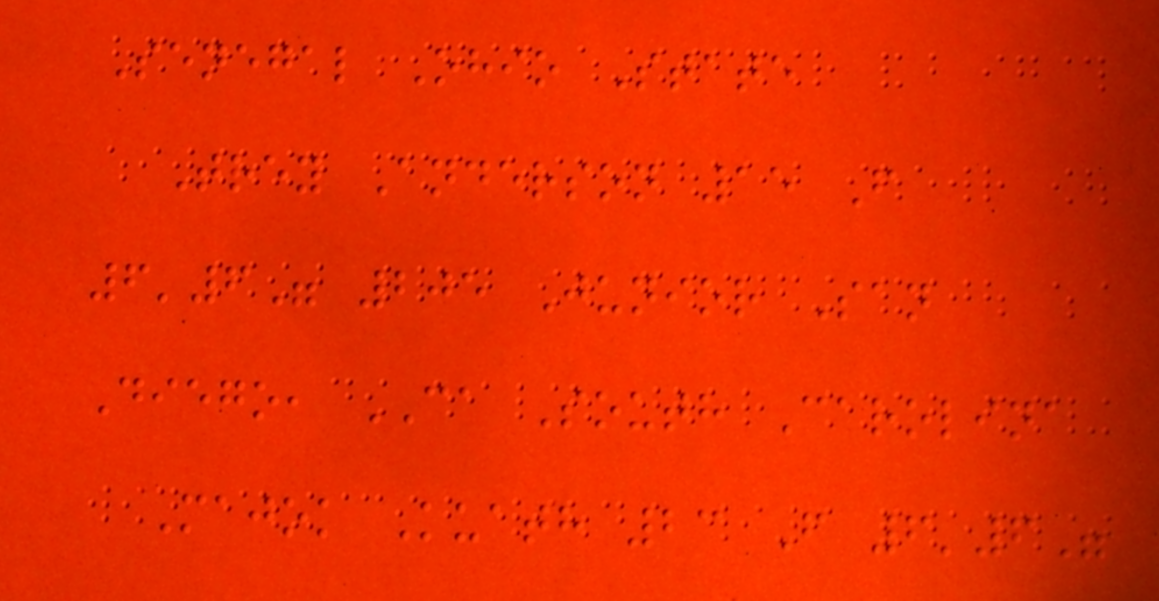Senegal Ohio State
Trey Anderson 15 F
6'6" 205 Junior San
Diego, CA South Carolina
Majok Kuath 23 F 6'6"
